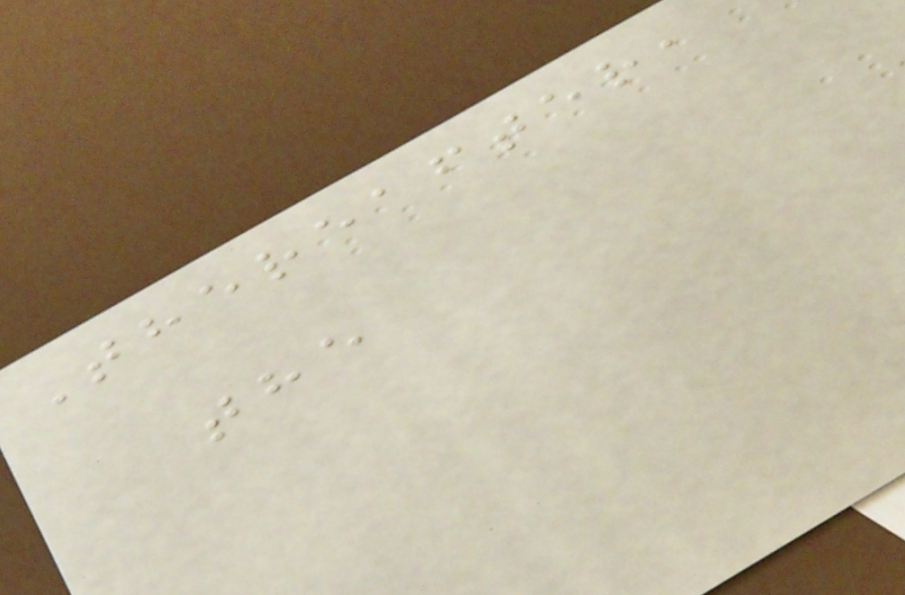Thereafter,
the
